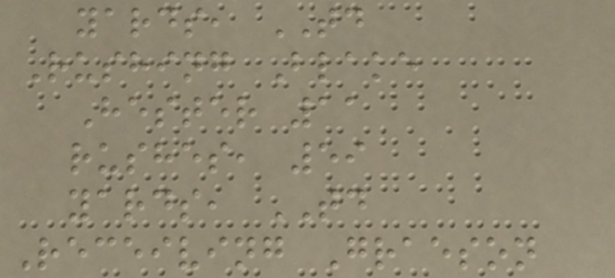yards, TD
Rushing Blake
Hester 11
rushes, 59
yards, TD
Receiving Graeson
